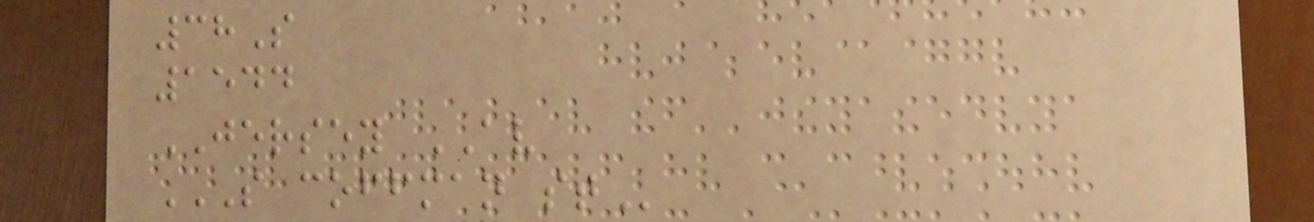38S
1544
JERSEY AV
S COFFMAN ST
